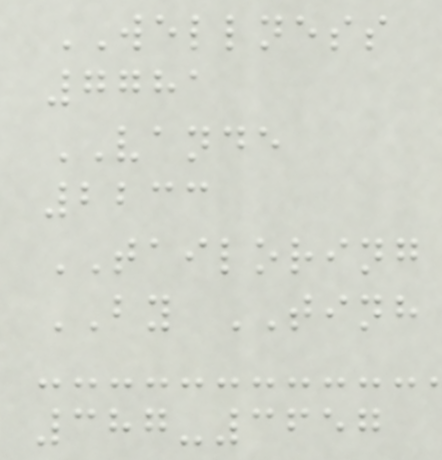WELLNESS
7781
VANDE
2233
TAILORING
BY TINH
387-3657
